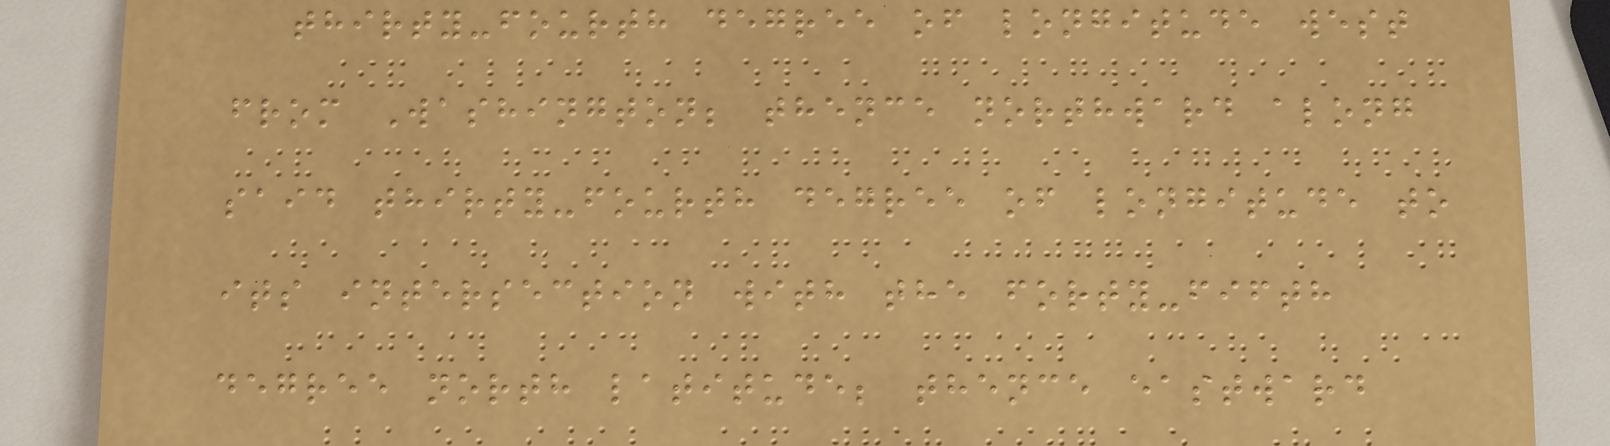thirty-fourth degree of longitude west
from Washington; thence northward along
said thirty-fourth degree of longitude to
its intersection with the forty-fifth
degree north latitude; thence eastward
